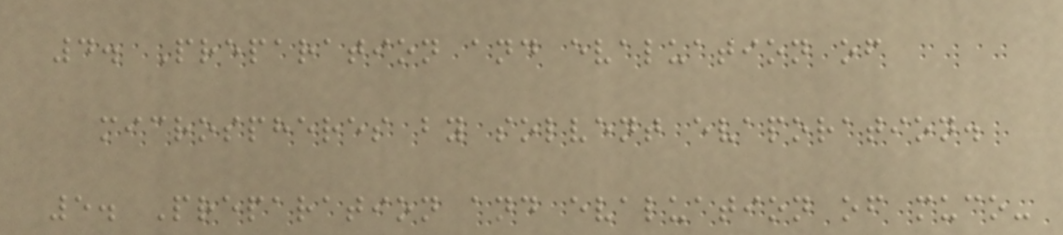4. Preparation and evaluation of
microspheres by solvent evaporation.
5. Preparation and evaluation of muco-
